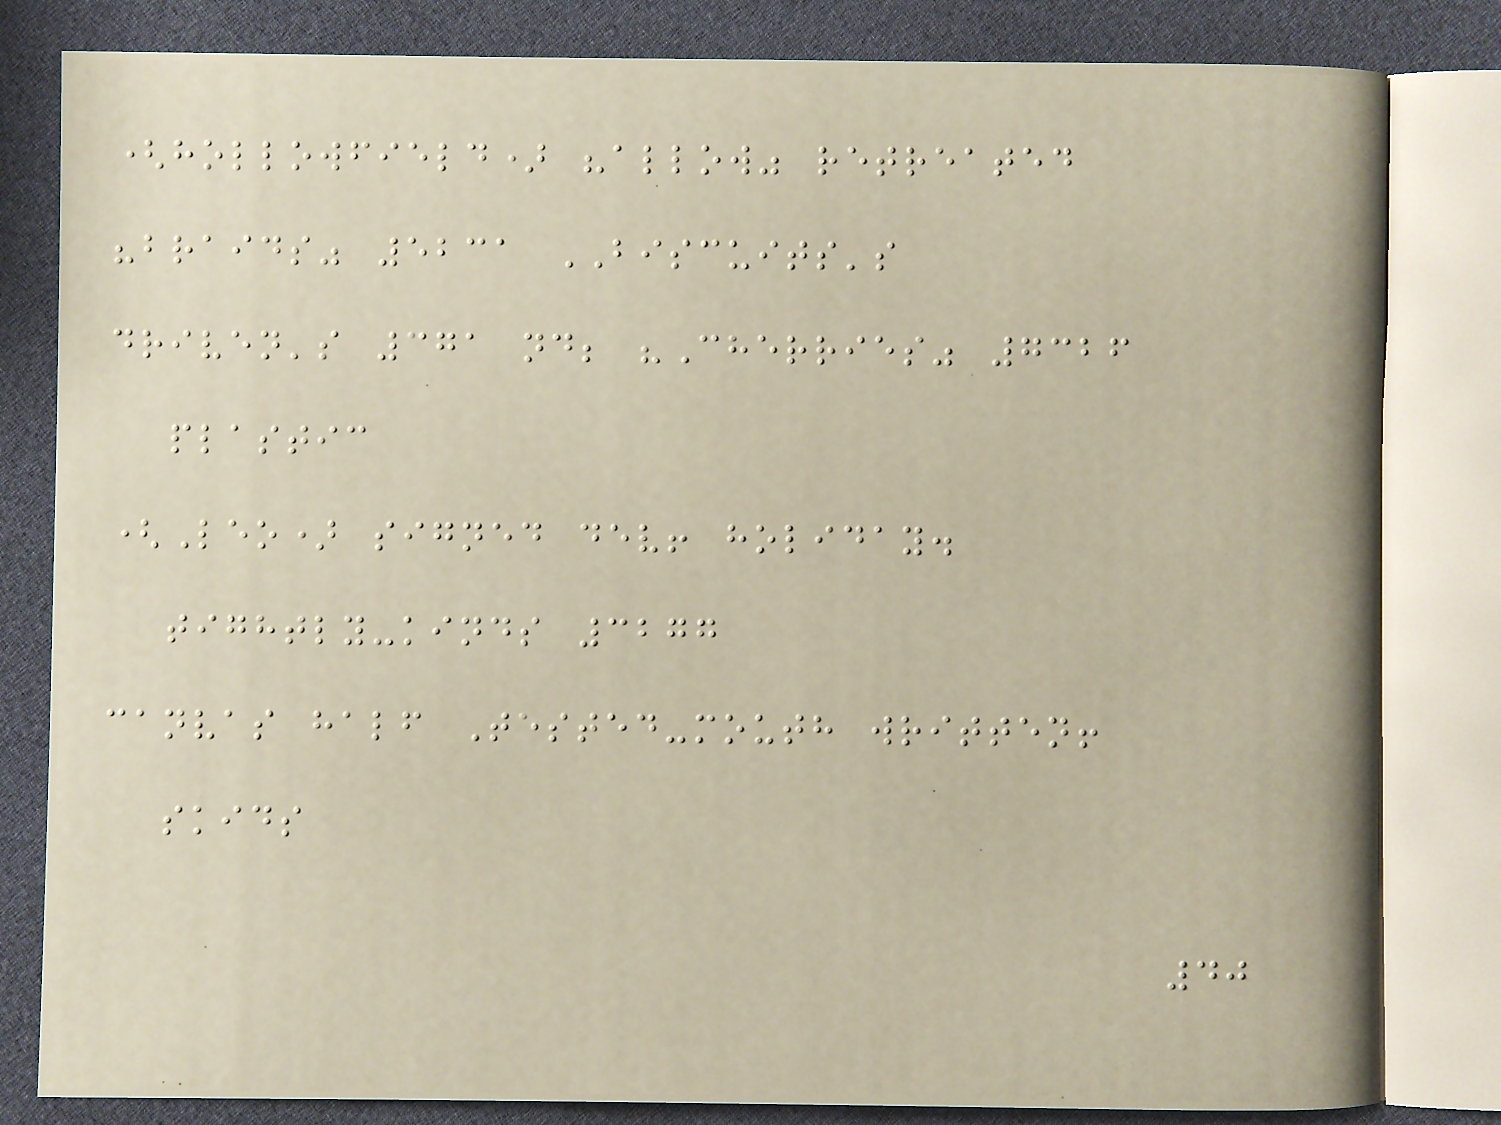(hollowfield) "allow" retreated
"braids" 5231 BISCUITS's
driven's 371 nd; "Cherries" 7326
plastic
(Leo) signed dev! holiday.
tightly-kinds 3277
canvas half Tested-mouth written!
skids
40
